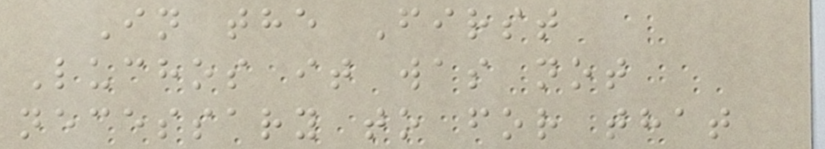In the First
Luchos it was not
necessary to for that
